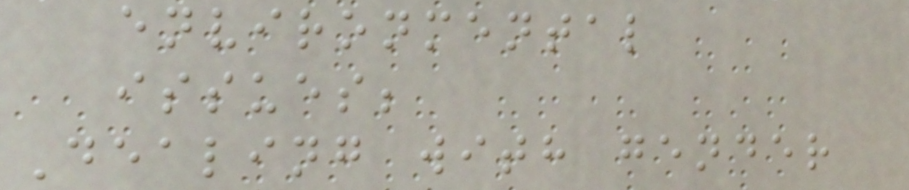environmental
issues;
Dealing with gender
